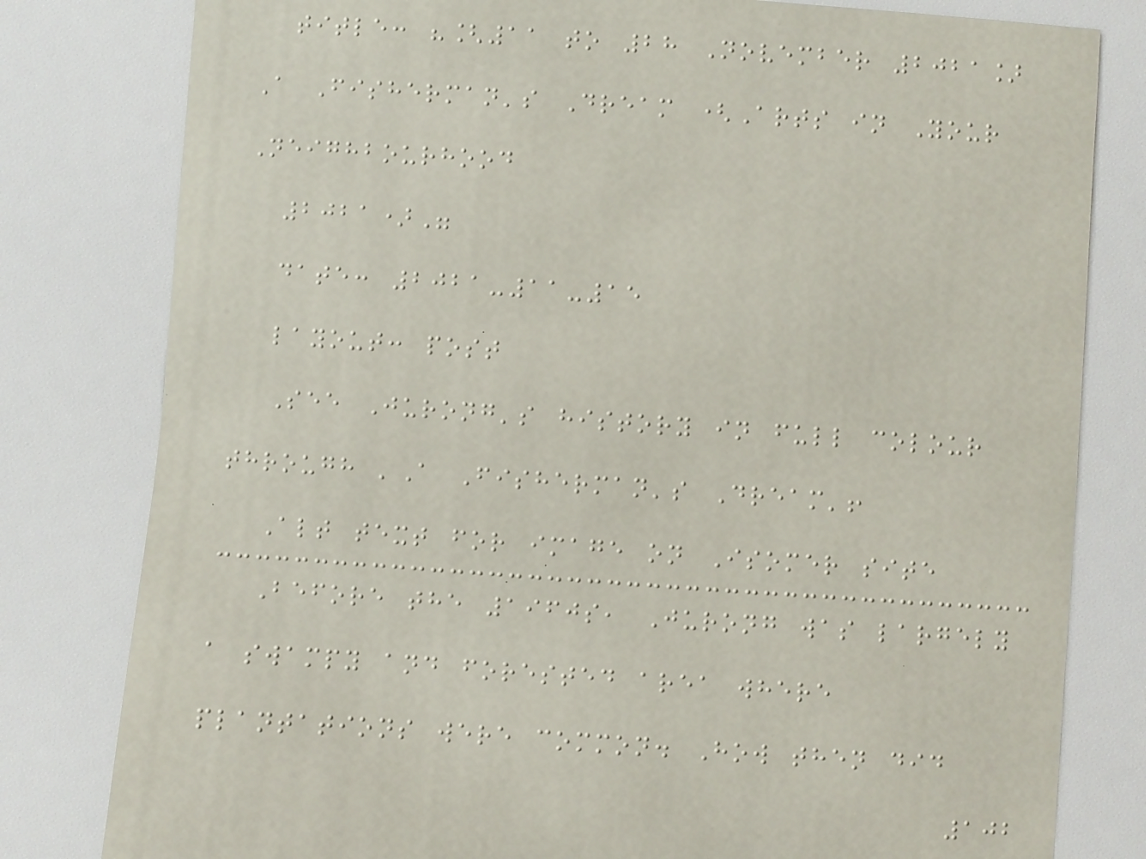title: "[11 to 28 November 2021]
A Fisherman's Dream (Arts in Your
Neighbourhood
2021)"
date: 2021-11-15
layout: post
See Jurong's history in full colour
through 'A Fisherman's Dream'!
Alt text for image on Isomer site
Before the 1960s, Jurong was largely
a swampy and forested area where
plantations were common. How then did
102
